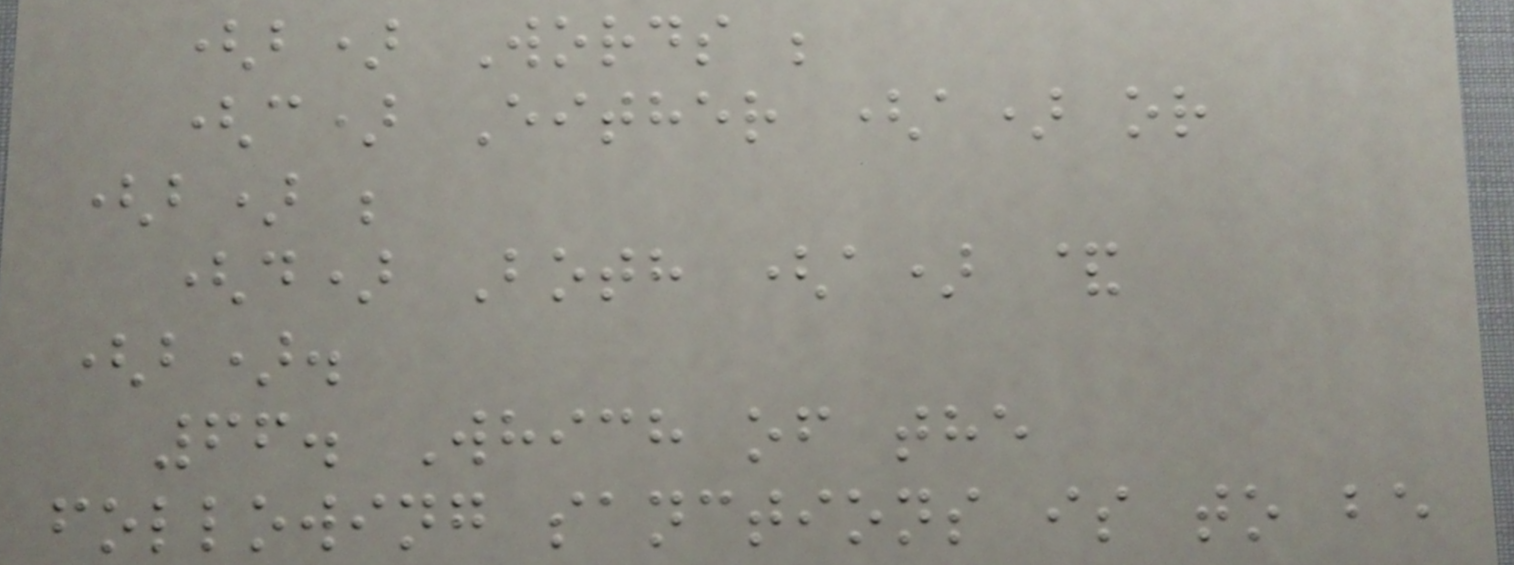(b) Words ;
(c) Either (a) or
(b) ;
(d) Both (a) &
(b).
66. Which of the
following sanctions is to be
